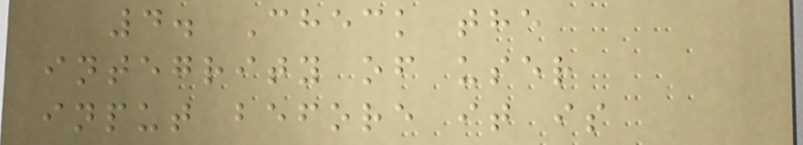4. Check the
integrity of user
input before it is
